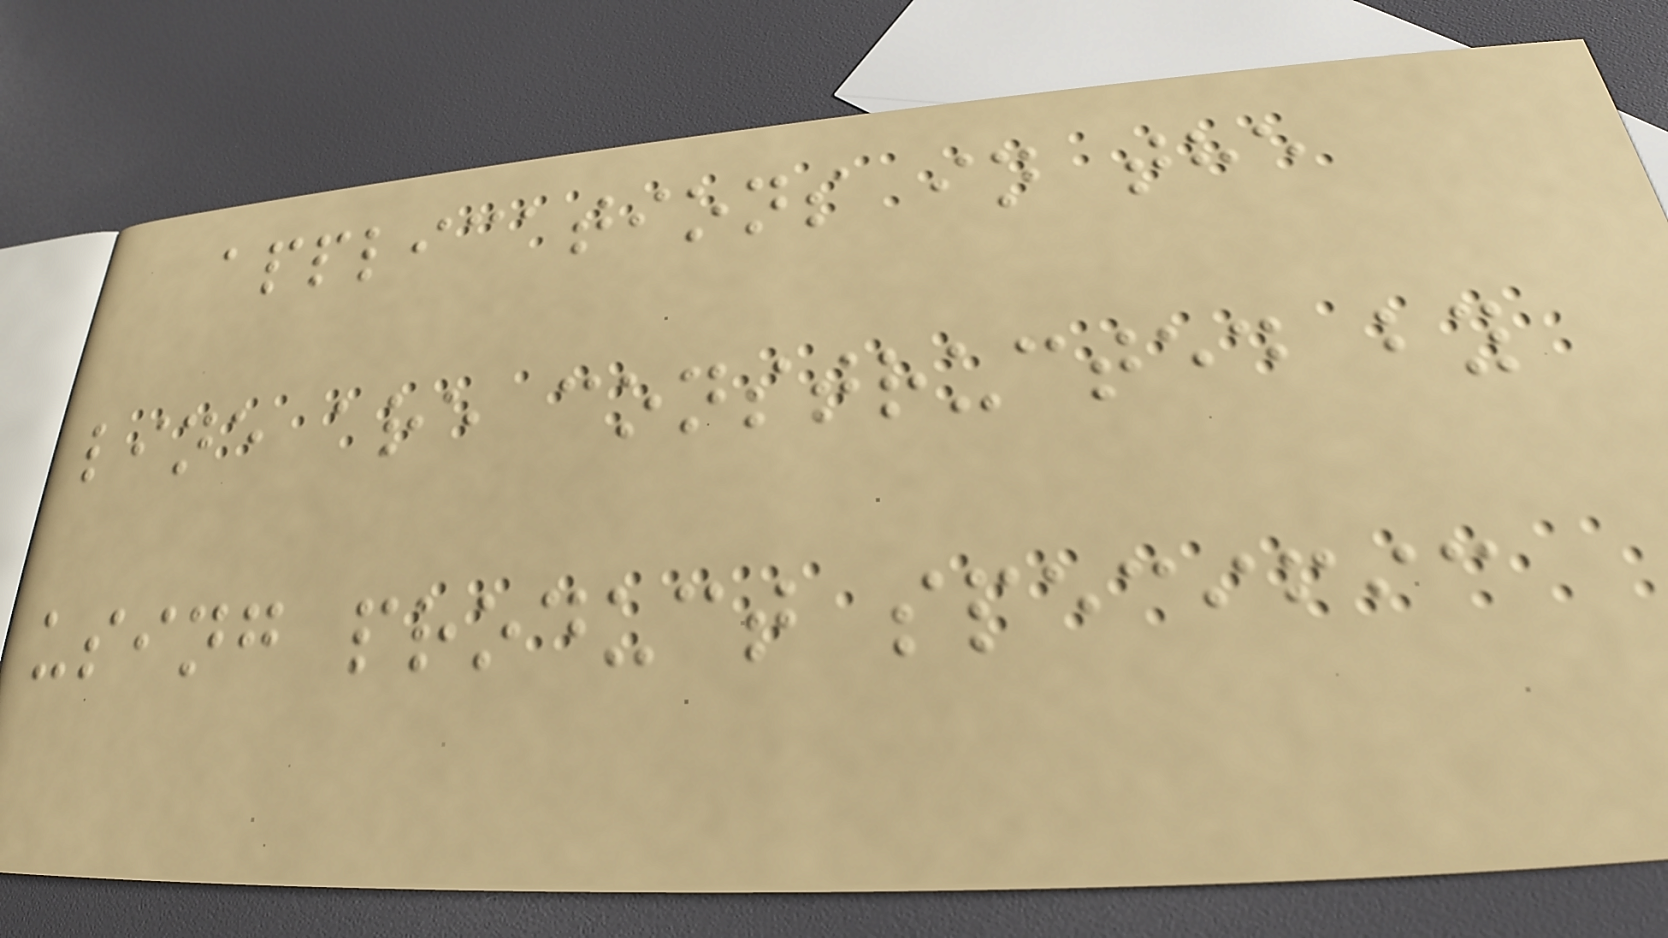applications in the
line are constructed by
using product specific
